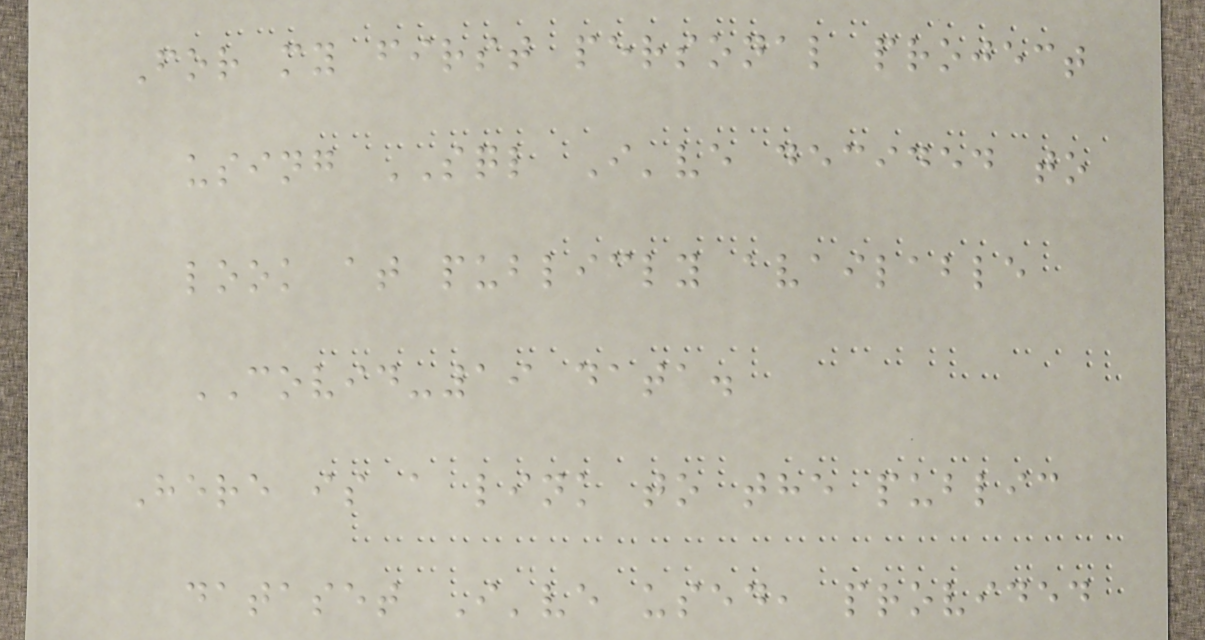For my first personal project
using SQL I've decided to
look at publicly available
COVID-19 data.
Here is a link to the public
dataset I've used, provided
